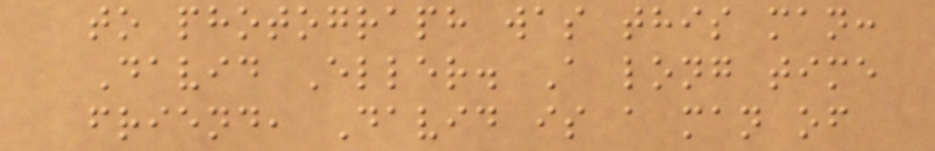to photograph was this man:
David Eller. A long time
friend, David is a man of
